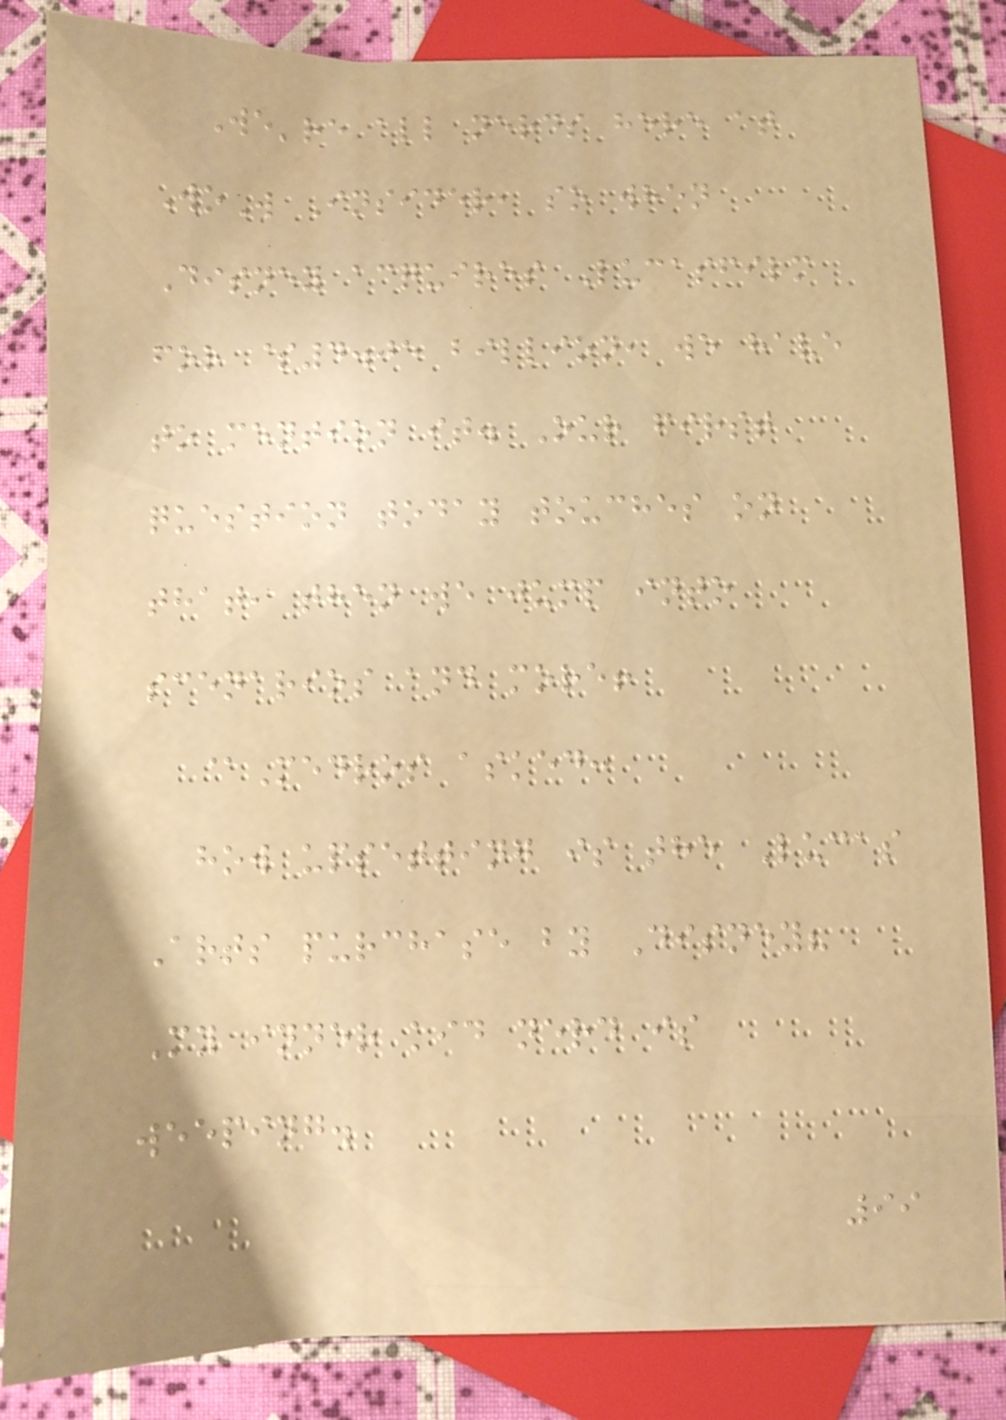We're all nerds here at
WoW Insider, so when
Disney acquires Lucasfilm
for $4.05 billion, we have
to mention it. Our first
question today touches on
that, then we jump into
scenarios and more!
@Medros asked:
how upsetting is the Lucas
Arts purchase by Disney?
My inner kid nerd is
weeping.
99
